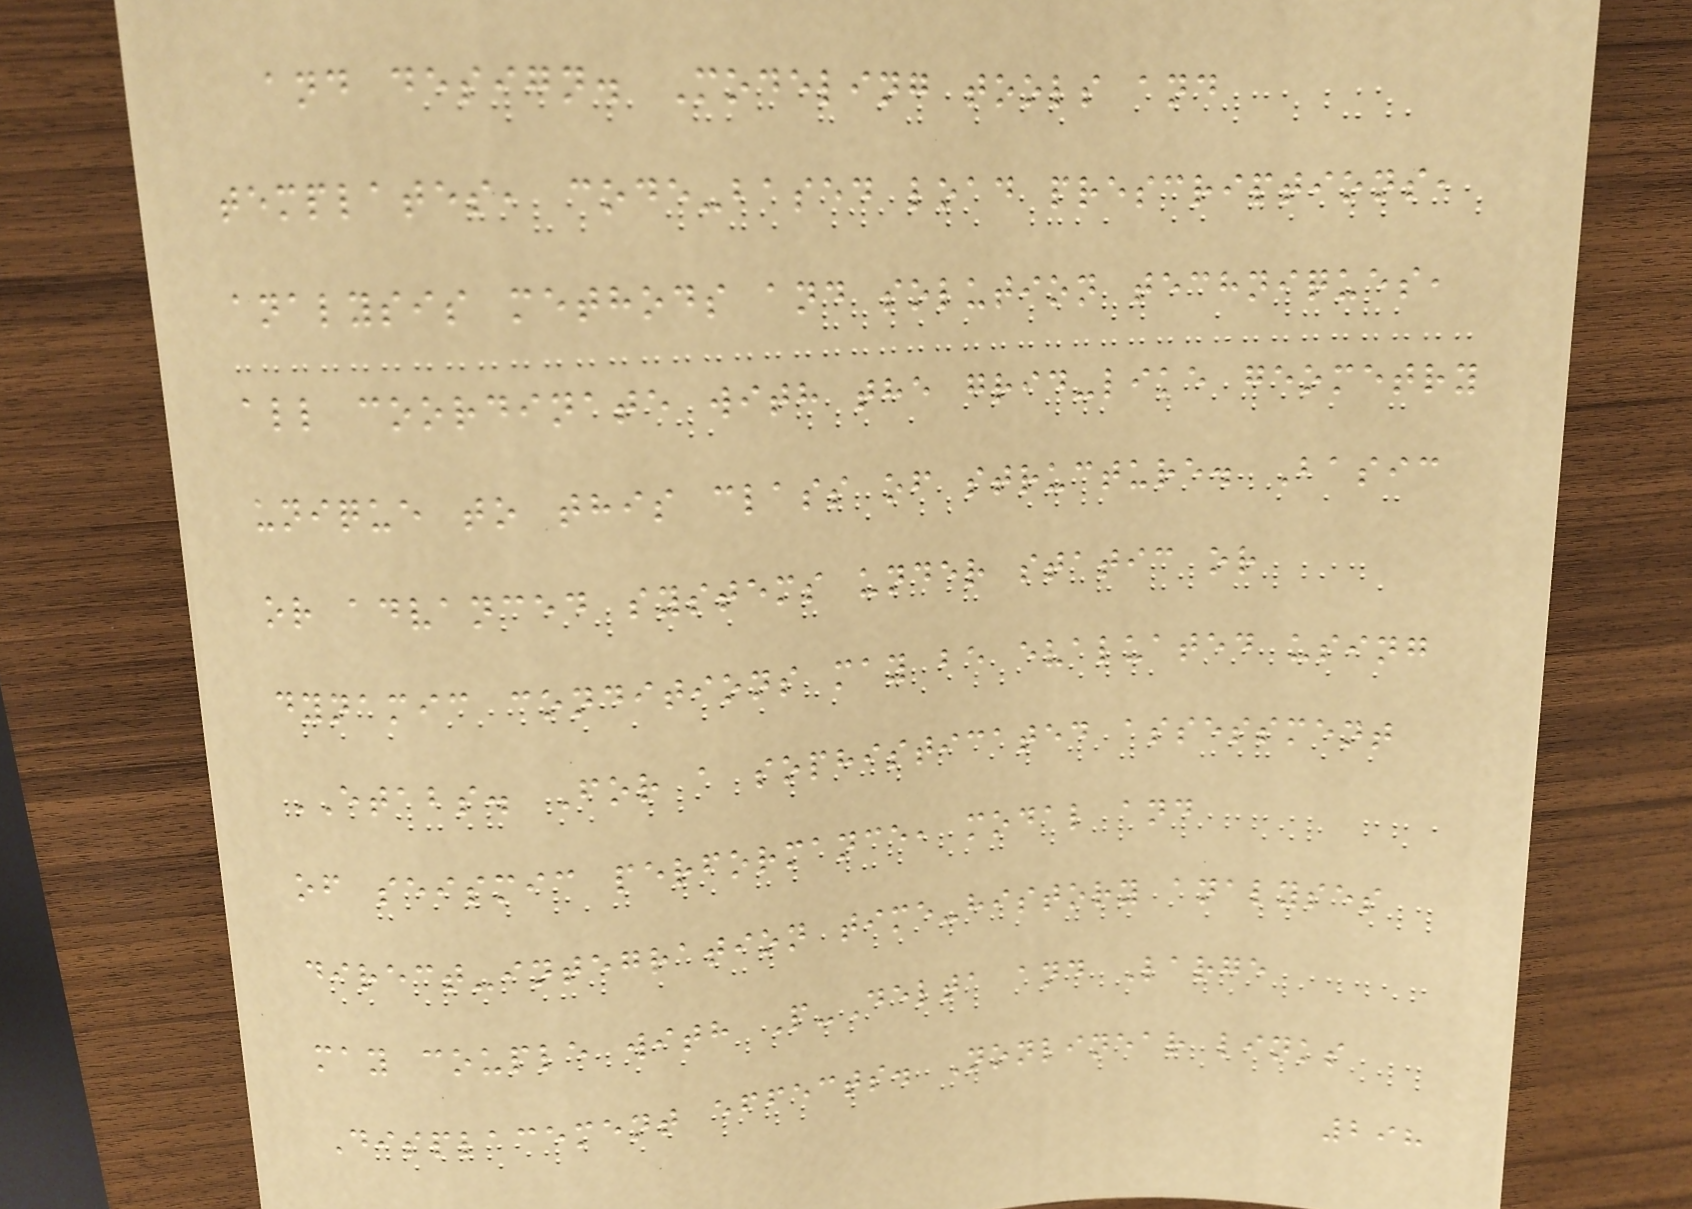and design. Modeling tools and
templates, code-based load prescriptions,
analysis methods and solution techniques,
all coordinate with the grid-like geometry
unique to this class of structure. Basic
or advanced systems under static or
dynamic conditions may be evaluated using
ETABS. For a sophisticated assessment
of seismic performance, modal and
direct-integration time-history analyses
may couple with P-Delta and Large
Displacement effects. Nonlinear links
298
